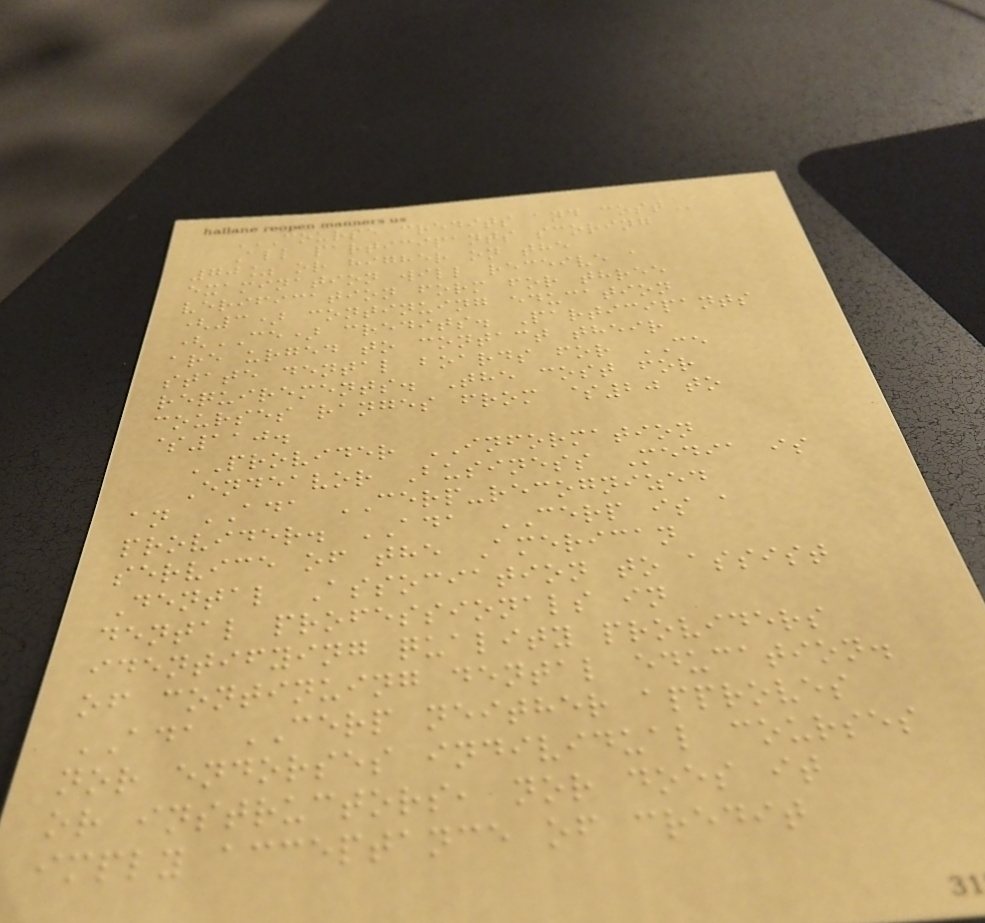COURSE CREDITS AND COST
All participants scoring
70% or higher on the
examination will receive a
verification form for three
(3) continuing education
(CE) credits. Participants
are urged to contact their
state dental boards for CE
requirements. The cost for
courses ranges from $20 to
$110.
PROVIDER INFORMATION
Endeavor Business Media is
an ADA CERP-recognized
provider. ADA CERP is a
service of the American
Dental Association to assist
dental professionals in
identifying quality providers
of continuing dental education.
ADA CERP neither approves
nor endorses individual courses
or instructors, nor does it
imply acceptance of credit
